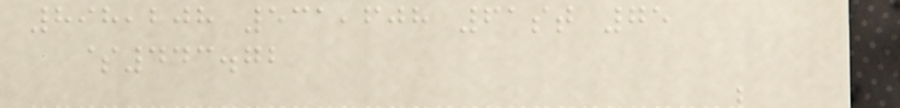898,208 531,608 61st 75
$443.72
